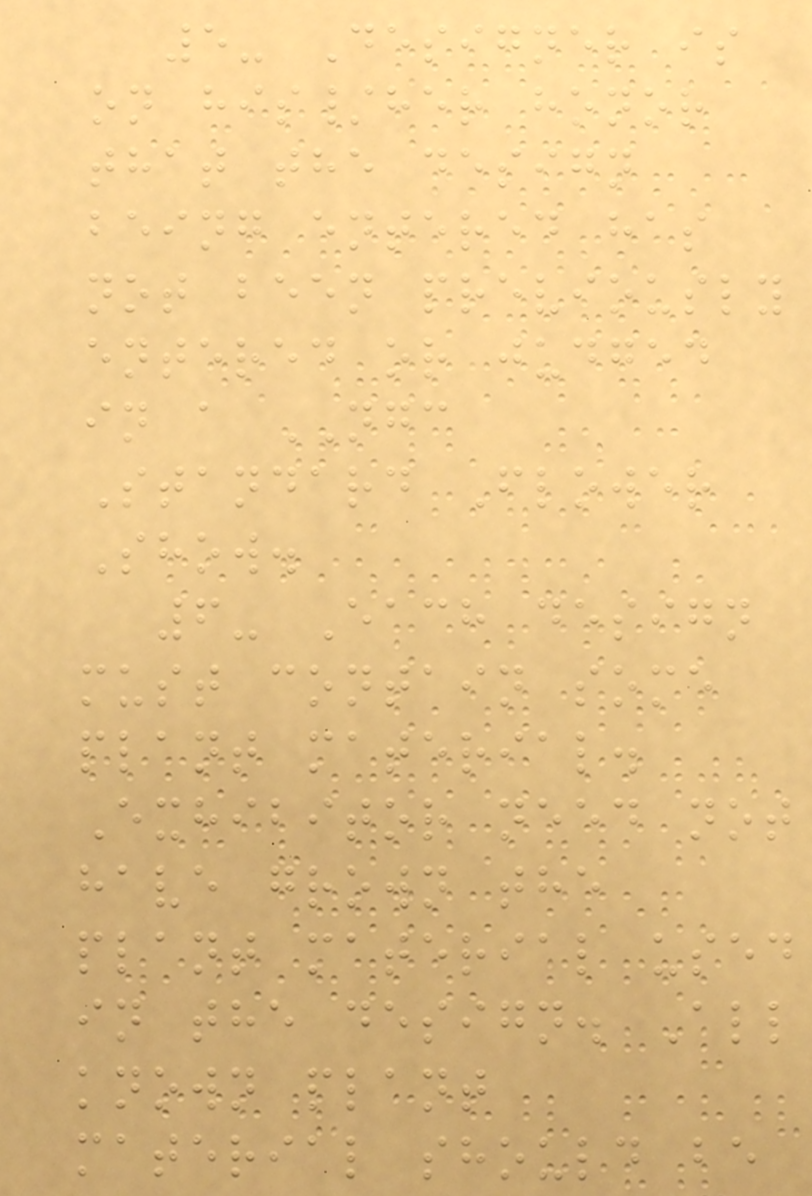5- Designer is
on his/her honor
that the design
being entered has
not been previously
entered or judged
in a NGC
Standard Flower
Show.
6- Each design
must contain some
plant material.
Exhibitor need not
have grown the
plant material used
in the design. All
known plant
material should be
